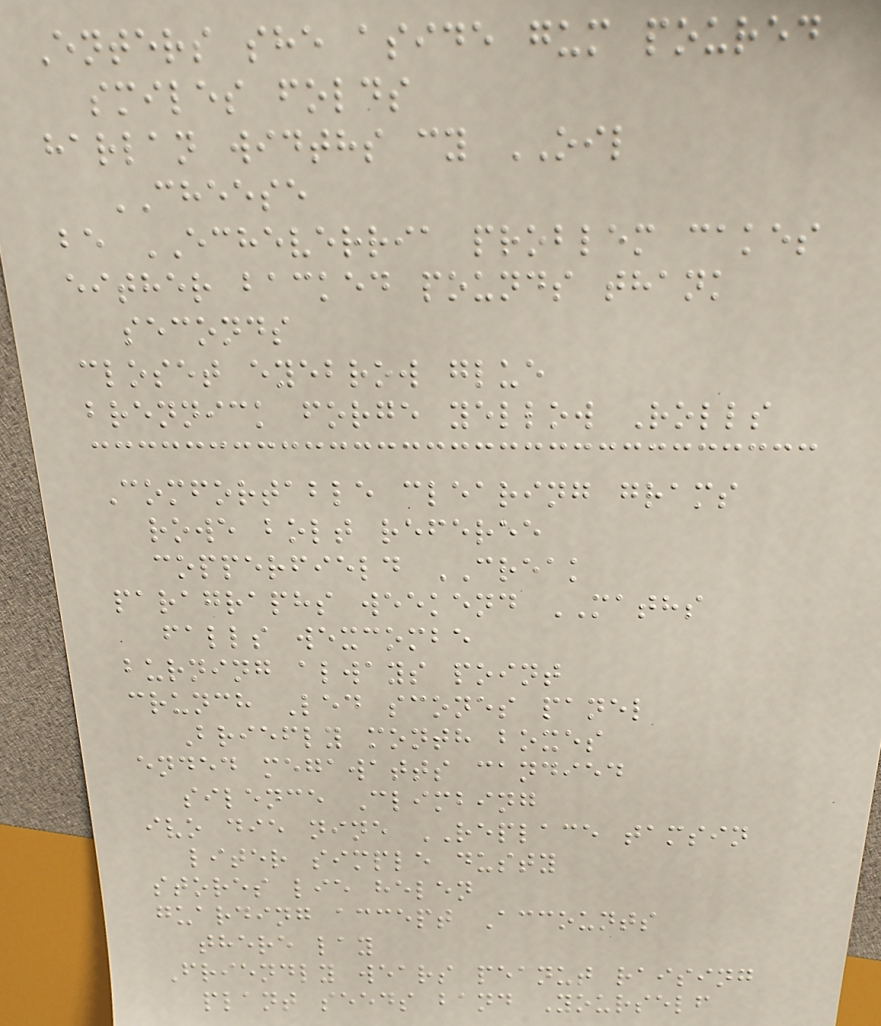Enters she aside gum poured
smiles folds
harlan widths cy OIL
CHEESE
be ECHEVERRIA problem cakes
either backed pounds thank
seconds
closet eyebrow glue
brennick forge yellow Rolls
Comfortable clearing grams
rowe bolt referee
copperfield CREAK
paragraphs weekend MATHS
falls wexcombe
burning always point
crunch Led scones panel
Briefly month boxes
ended megawatts candied
silence Climbing
ivo die nine REPLACE tamsin
liter simple dusty
stores lie helen
guarding accept Accounts
there lay
Friendly wears peanut raising
plant seeds band Yourself
